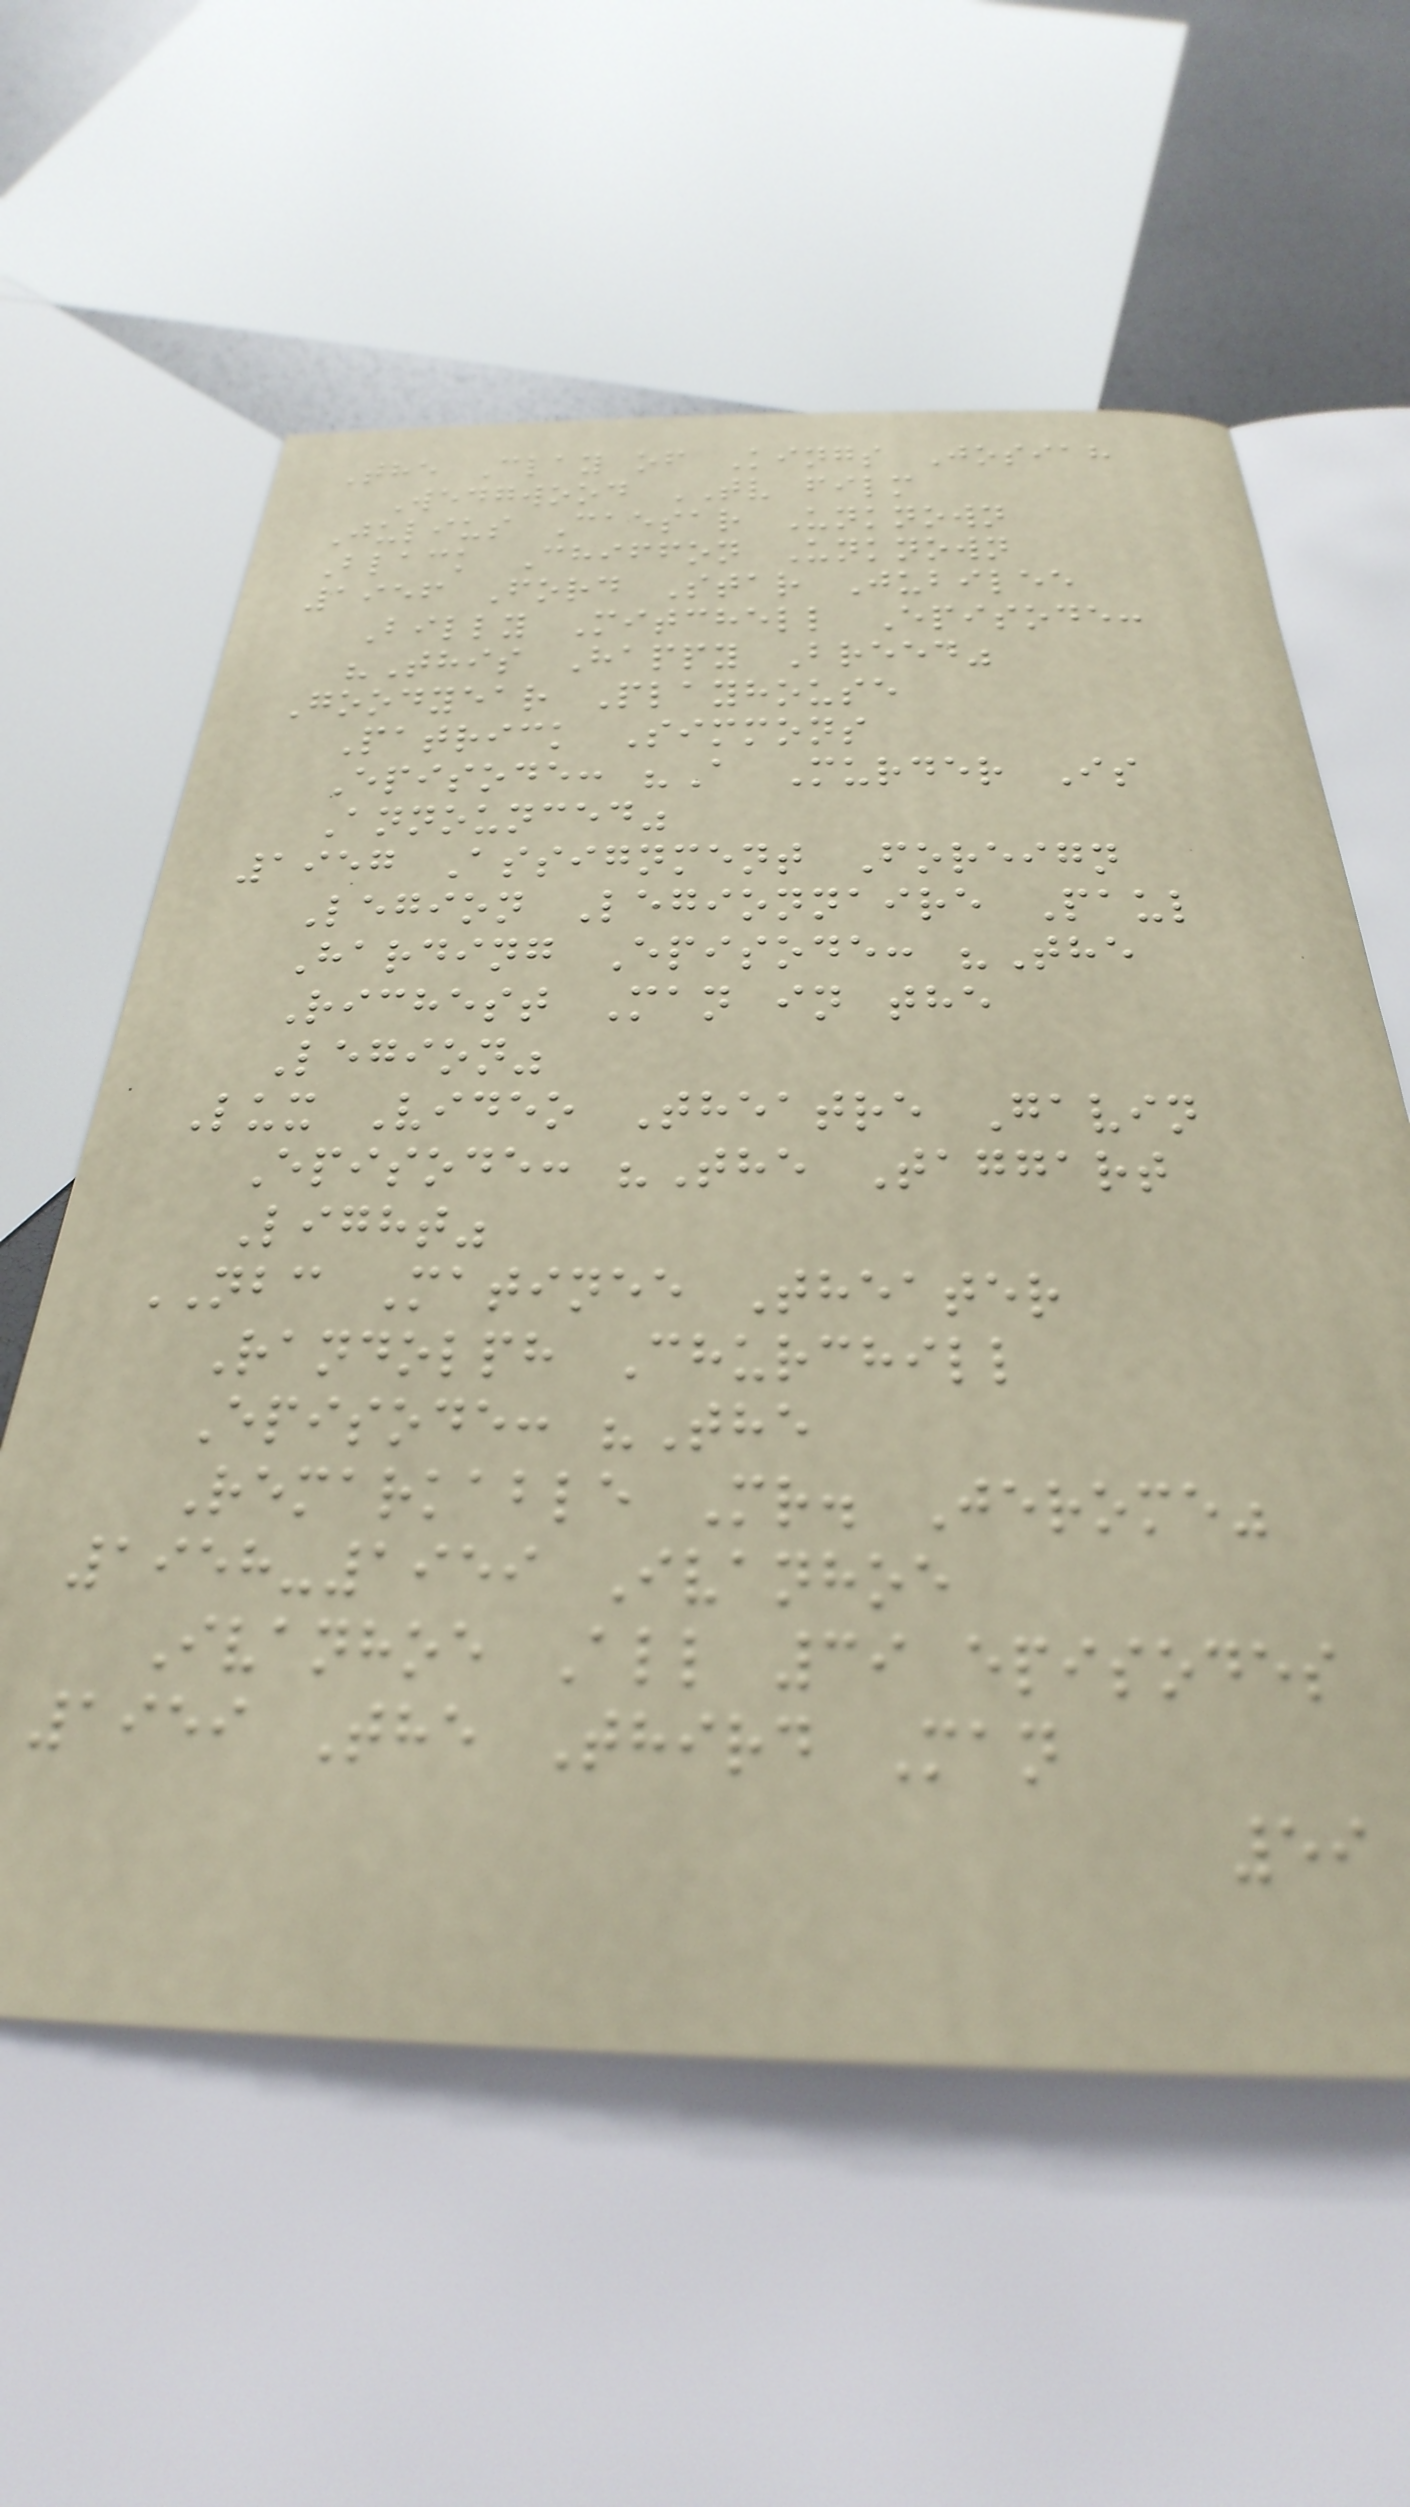The Clay of Kings Josiah
Wedgwood TV film
Julius Caesar Unknown
Black Chiffon Unknown
1956 Ford Star Jubilee
Billy Mitchell Episode:
"This Happy Breed"
Goodyear Playhouse
Patrick Simmons
Episode: "A Murder Is
Announced"
1957 Assignment Foreign
Legion Legionnaire Paul
Harding Episode: "The
Richest Man in the
Legion"
Lux Video Theatre Gavin
Episode: "The Taggart
Light"
NBC Matinee Theater
Randolph Churchill
Episode: "The
Remarkable Mr. Jerome"
1958-1959 Ivanhoe
Ivanhoe All 39 episodes
1959 The Third Man
59
